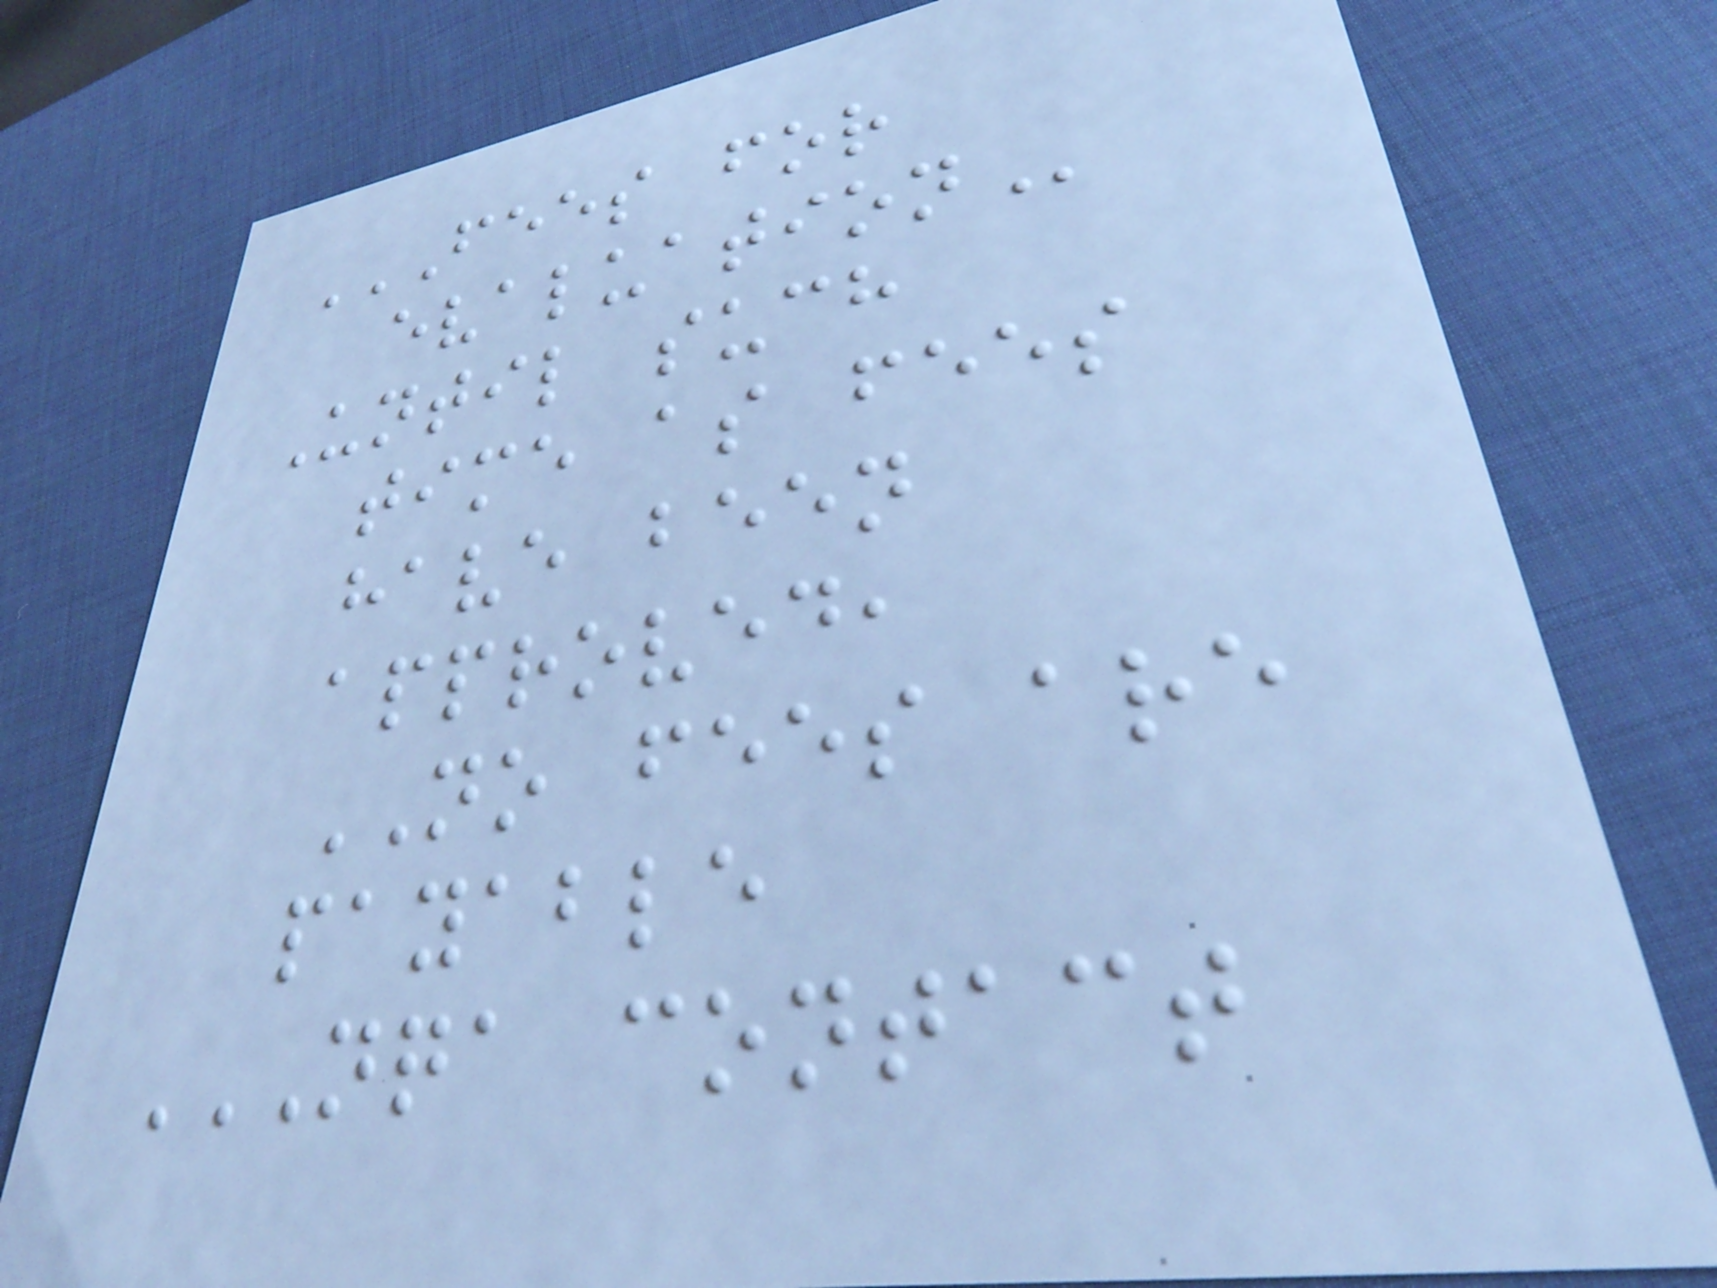FEES FOR
EVALUATION
Until such
time as fees
have been
approved,
NO fees are
payable
NQA CONTACT
